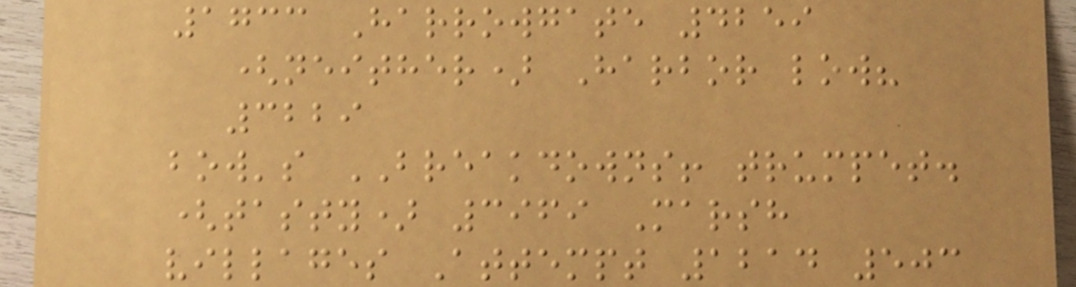1733 Harrowgate 4259
(neither) Harbor low?
3229
bow's BREAKDOWNS! trumpet.
(tasty) 3969 Marsh
villages Attempt 1214 503
